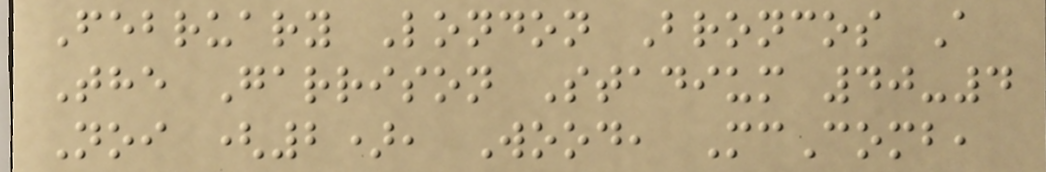February London Broncos A
The Garrison Stadium 40-4
Noi (2), Wood, McComb,
